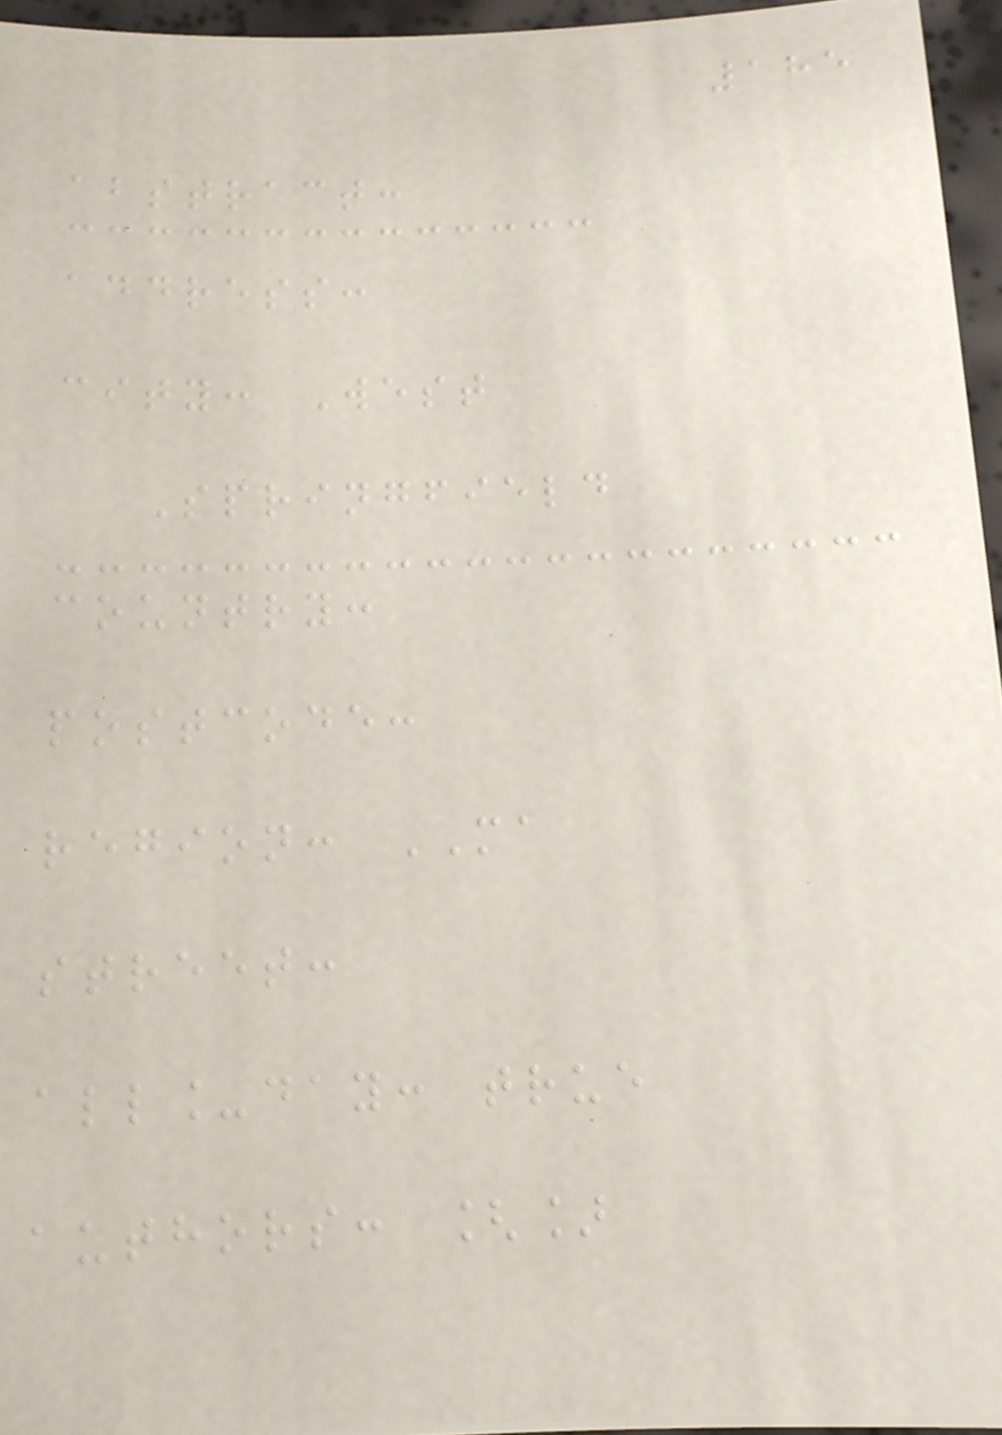185
abstract:
address:
city: West
Springfield
country:
postcode:
region: MA
street:
all_day: true
authors: []
